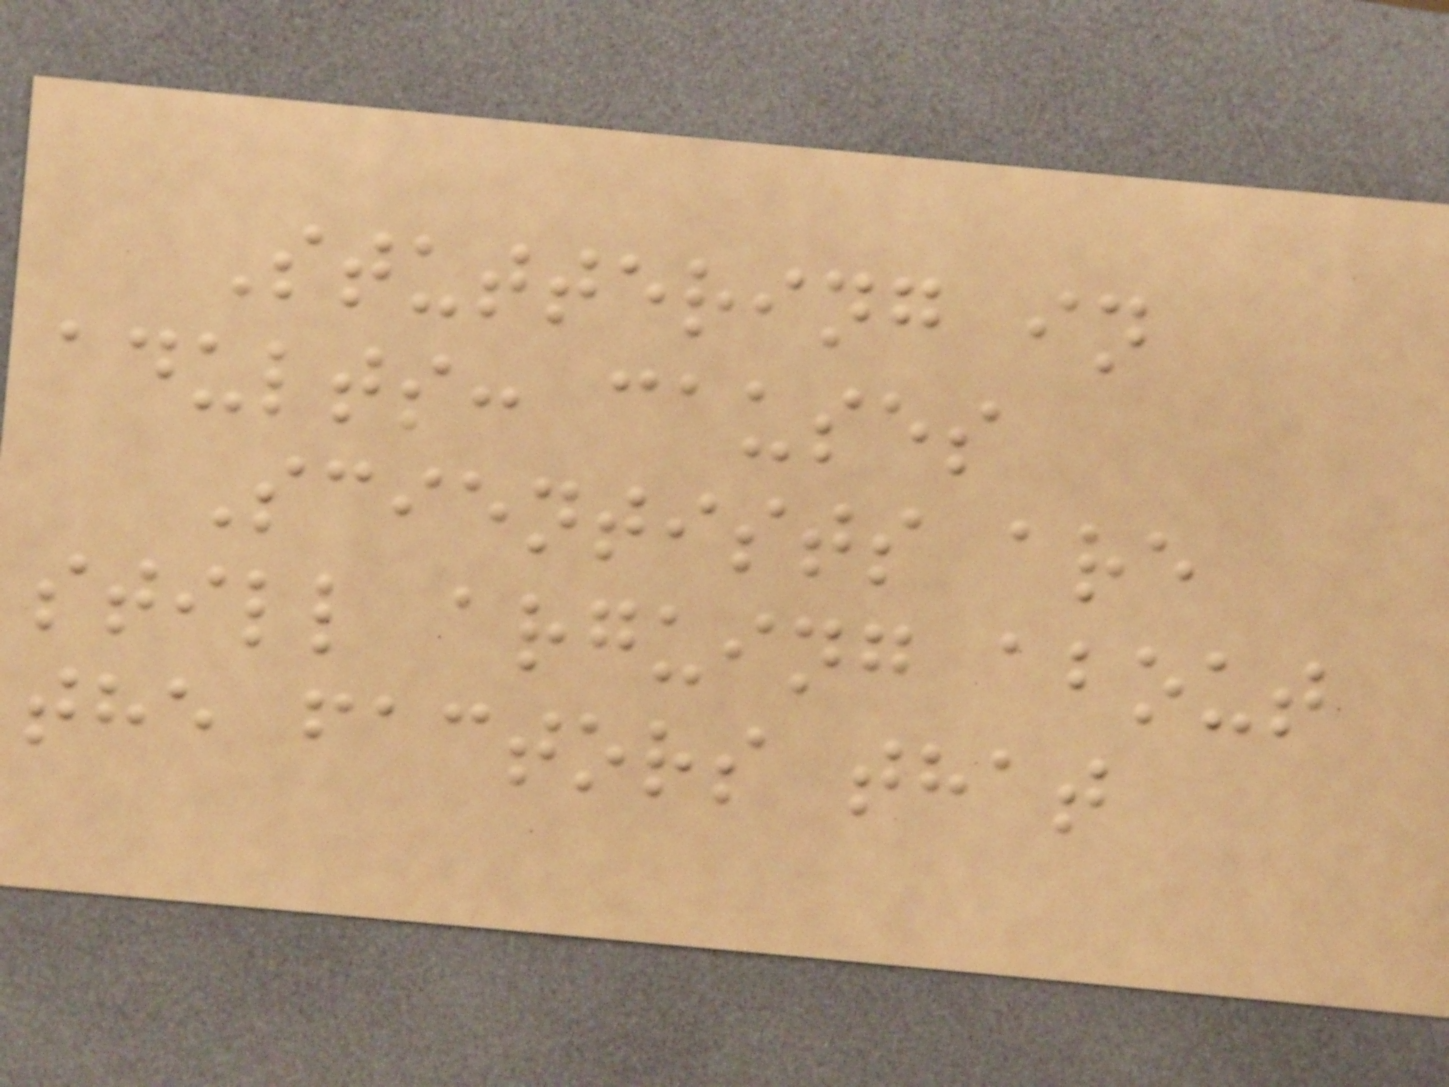Stuttering in
adults: causes
Scientists are
still arguing about
the factors that
